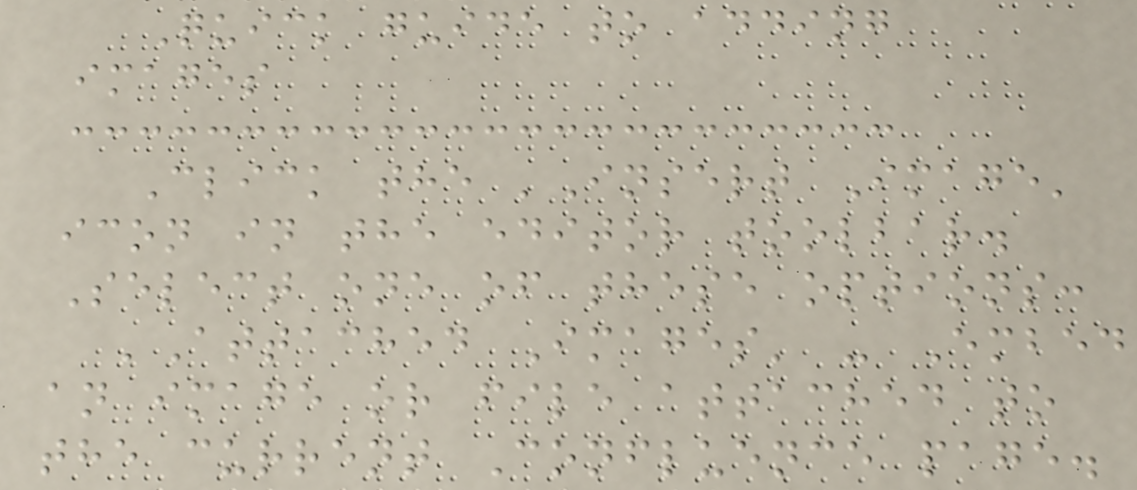Quick guide to adding
images
Click the 'Insert Image'
icon in the editor toolbar.
Select one of these options:
'Attached Images' - Embed
an image or file attached to
the current Confluence page.
